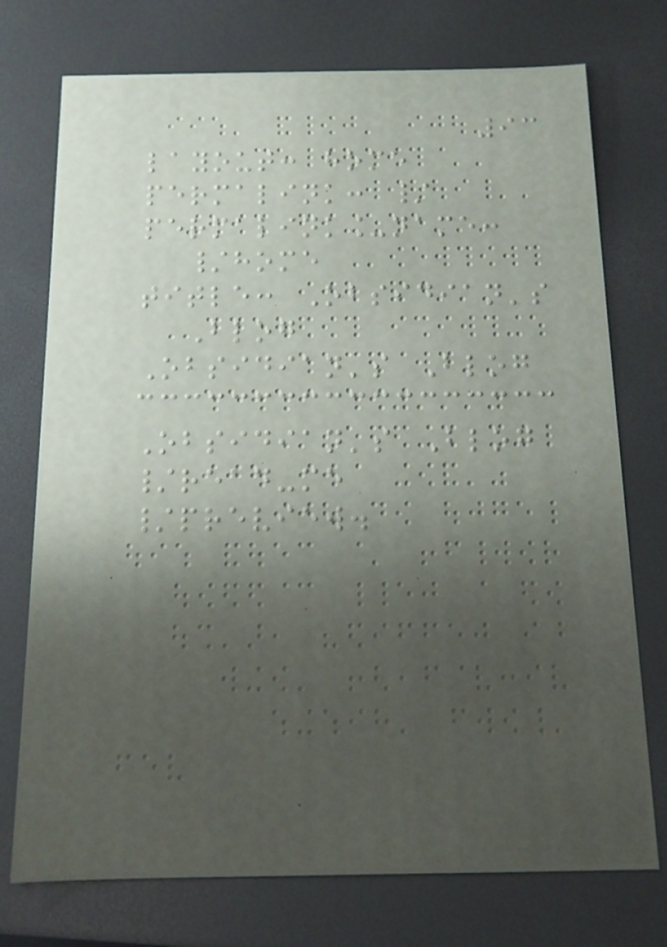93
layout: home
permalink: /
permalink_name:
/home
title: Obsidian's
Blog
Obsidian's Blog
Obsidian's Blog
/read-me
/preview.
